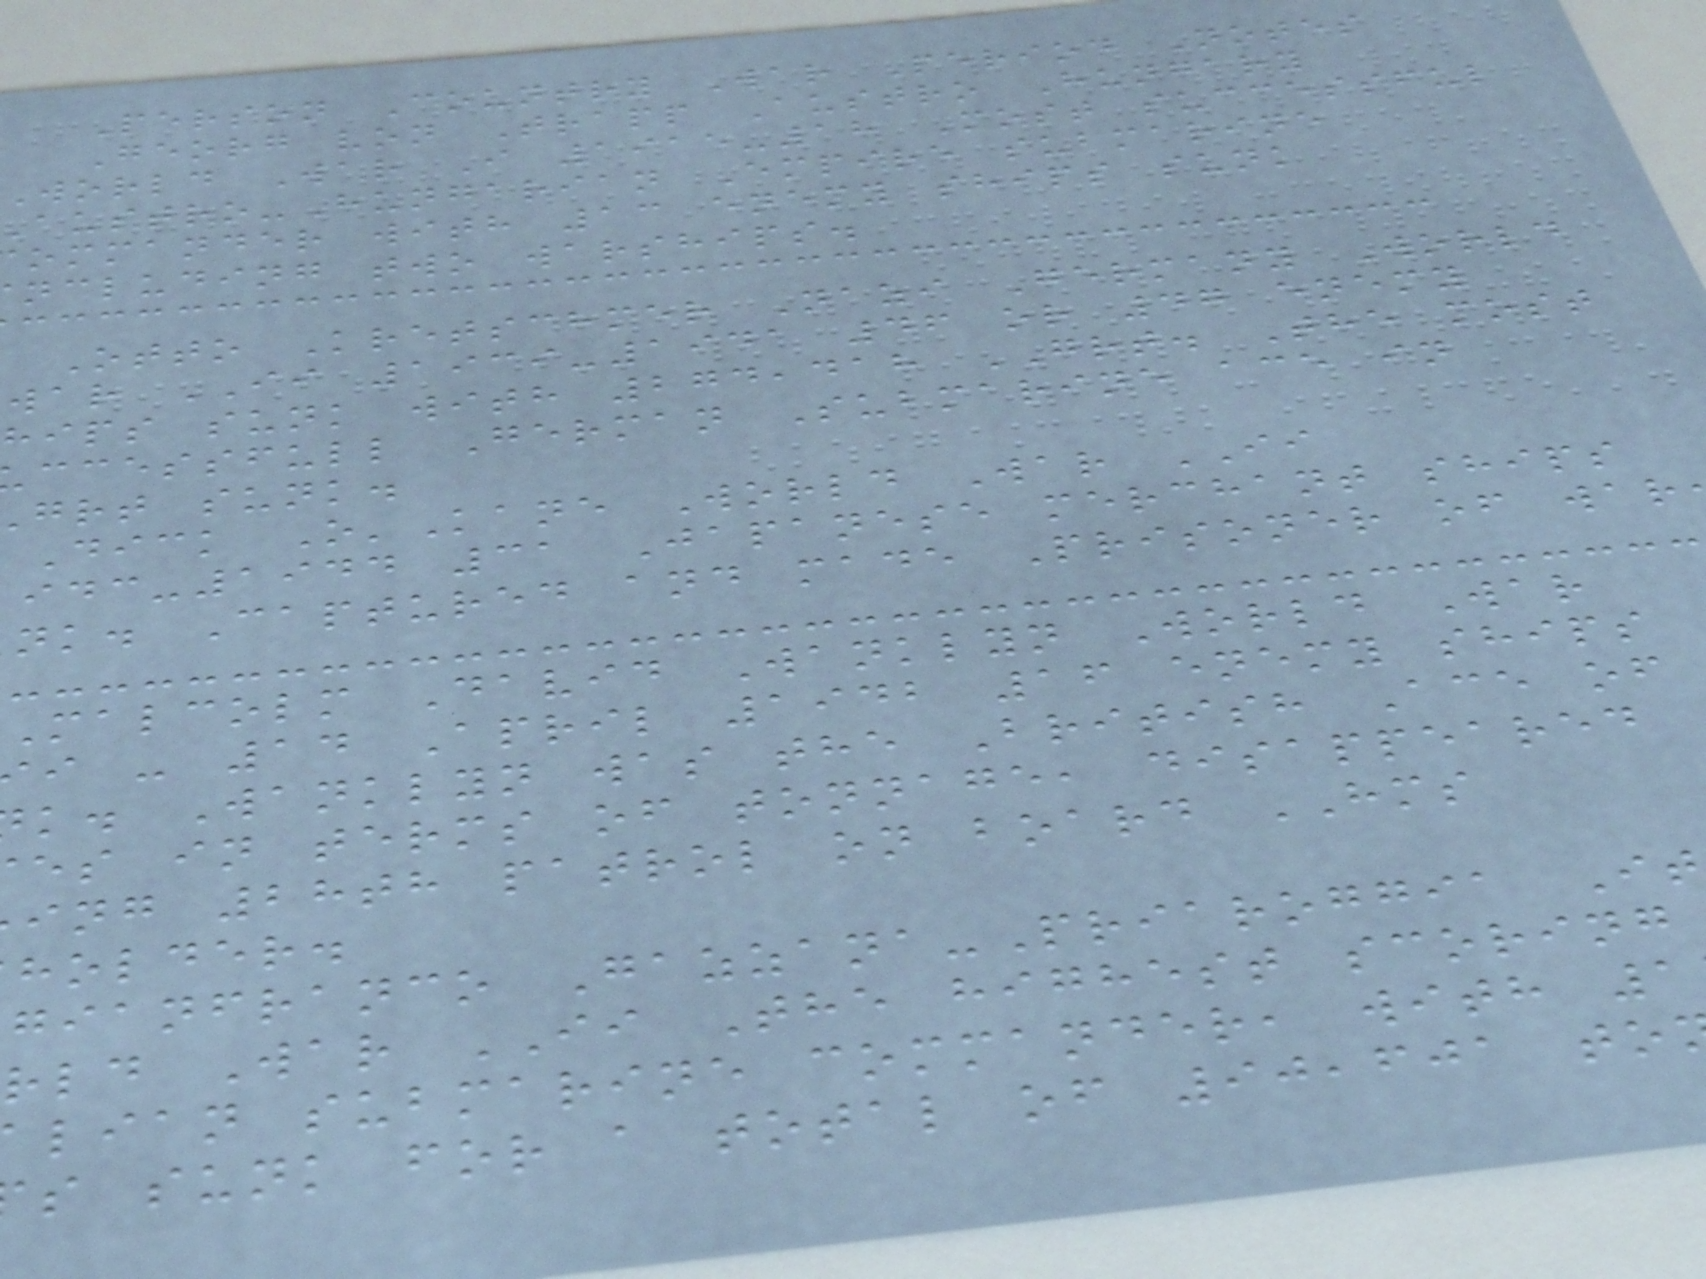Person Country War Period Notes
Georg von Trapp Austro Hungary
world War I 1915-18 Most successful
ustro-Hungarian Empire submarine
ommander with 13 enemy ships sunk
ncluding two warships.
Otto Kretschmer Nazi Germany World
war II 1939-1941 46 or 47 enemy
hips sunk with 274,418 GRT. The most
ccessfull German Submarine ace in
grt sunk.
Dick O'Kane World War II
-1944 31 Japanese merchant ships
nk. Captured and made Prisoner of war
Malcolm David Wanklyn World War
i - 14 April 1942 16 enemy ships
k. Wanklyn was the British Ace of
es in terms of tonnage, disappeared
ing 28th patrol on board HMS
holder.
gianfranco Gazzana-Priaroggia It
rld War II The highest scoring
lian submarine commander, with 1
s sunk for a total of 90,601 to
